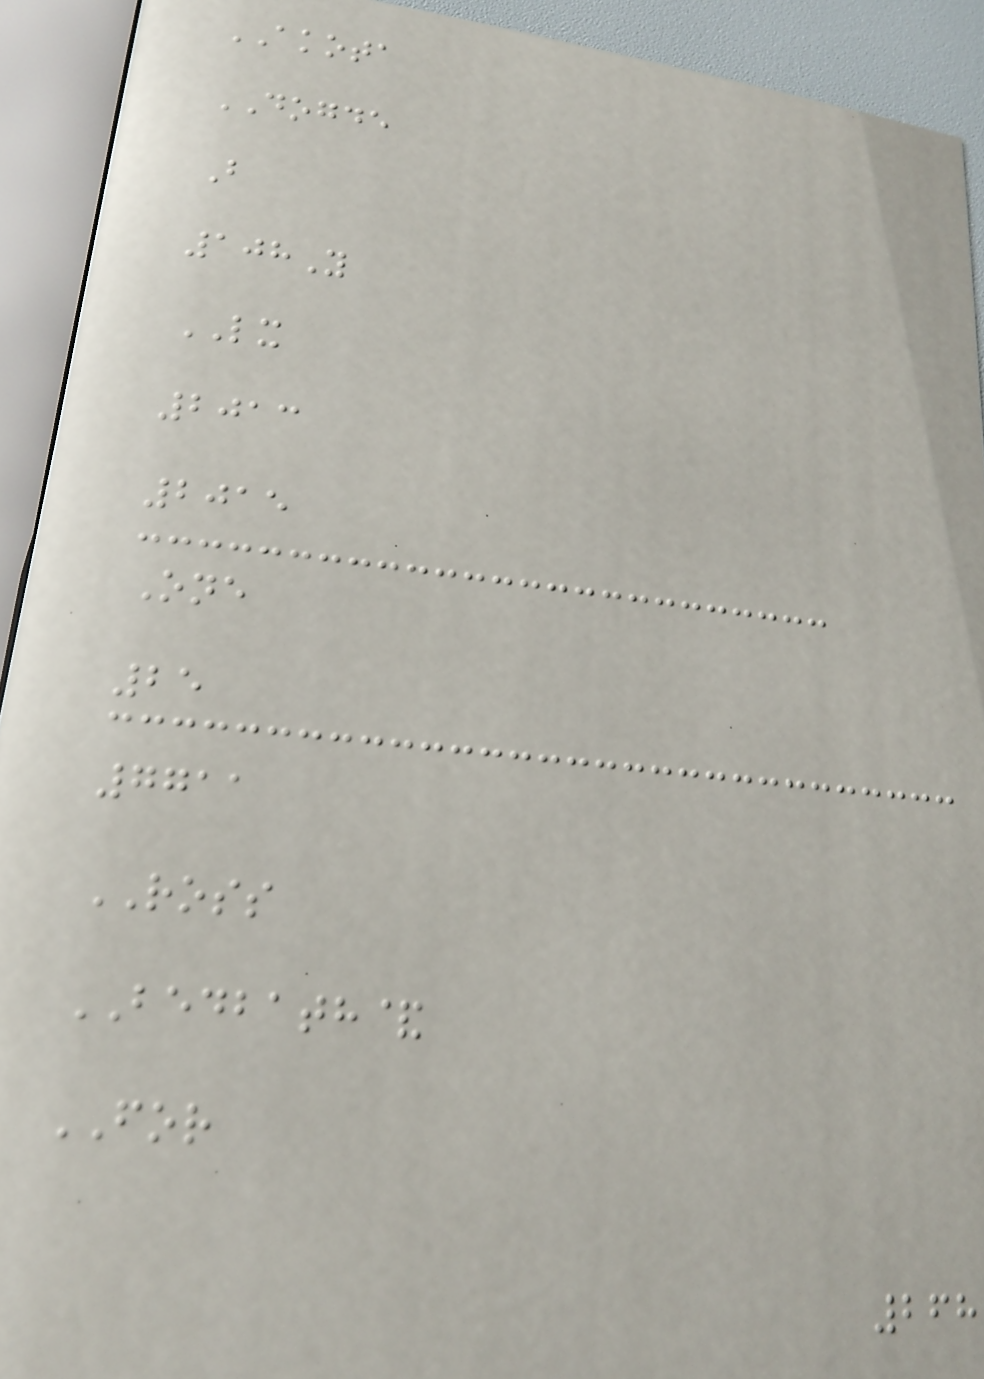AKOTA
DOGDE
B
108Y
LX
2013
2015
One
25
7711
ROSS
BEDBATH&
FOR
268
